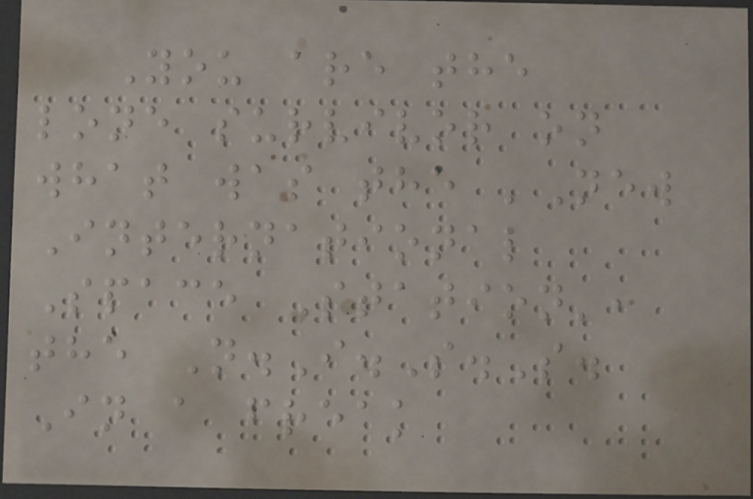You are the
lone survivor on
what was the 'New
International
Space Station',
the N.I.S.S.
In a freak
